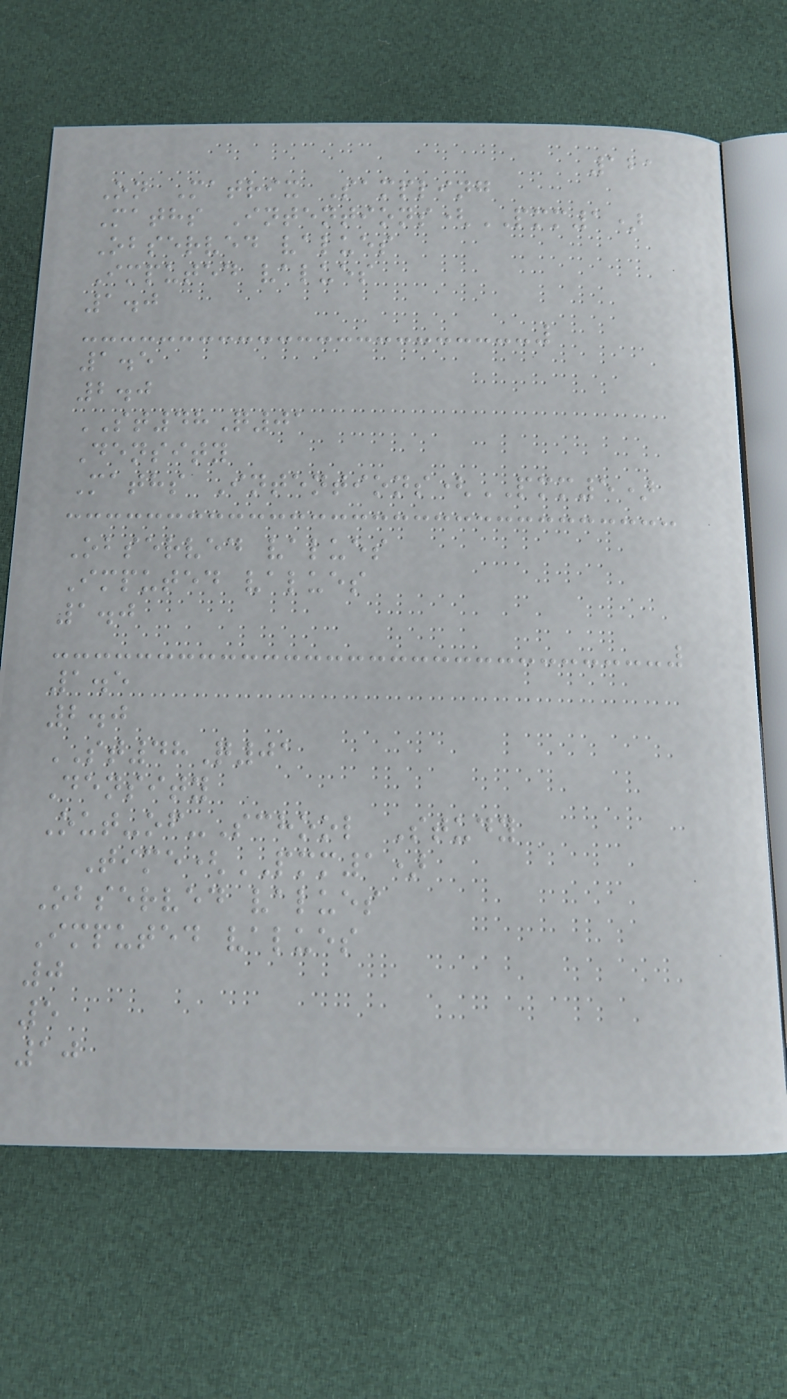121
On Matrix Sampling
Maths Intentions(PMM1)
Observed values
Imputed values
1.0
1.5
2.0
ST48Q01
Density
Maths Intentions(PMM5)
Observed values
Imputed values
1.0
1.5
2.0
ST48Q01
Density
Out-of-School Study
Time(PMM1)
Observed values
Imputed values
0
5
10
